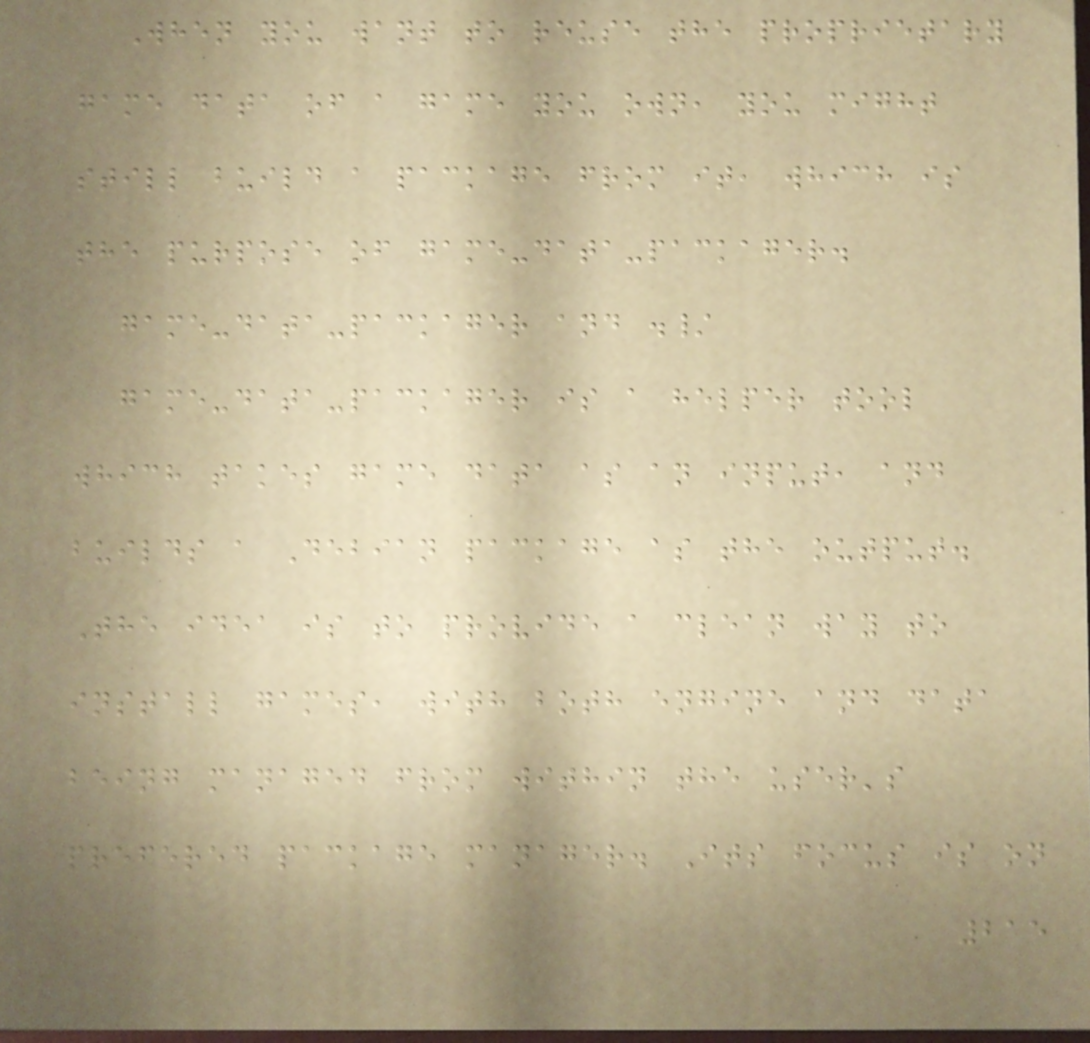When you want to reuse the proprietary
game data of a game you own, you might
still build a package from it, which is
the purpose of game-data-packager.
game-data-packager and ./
game-data-packager is a helper tool
which takes game data as an input, and
builds a Debian package as the output.
The idea is to provide a clean way to
install games, with both engine and data
being managed from within the user's
prefered package manager. Its focus is on
215
